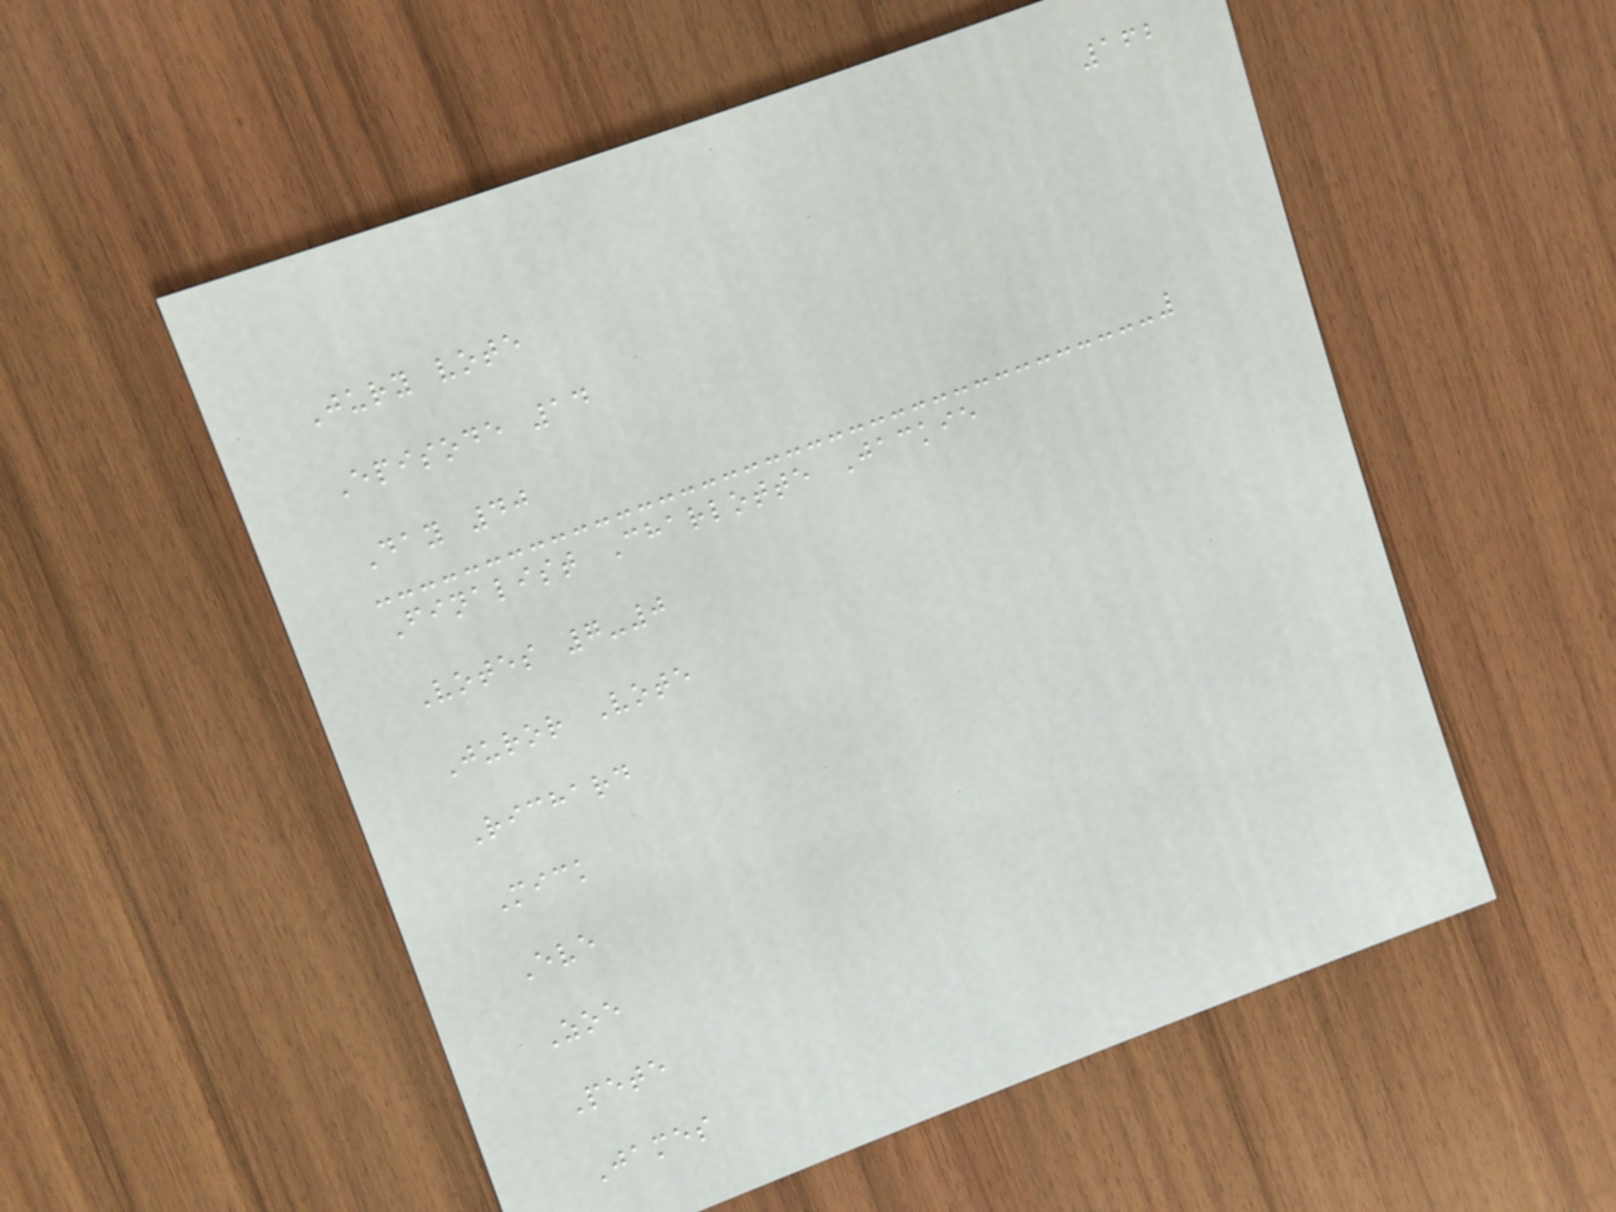162
Jury vote
Episode 14
Day 40
Finalist Charlotte Jackie
Votes 7-0
Juror Vote
Richard
Mick
Eve
Zoe
Pete
James
